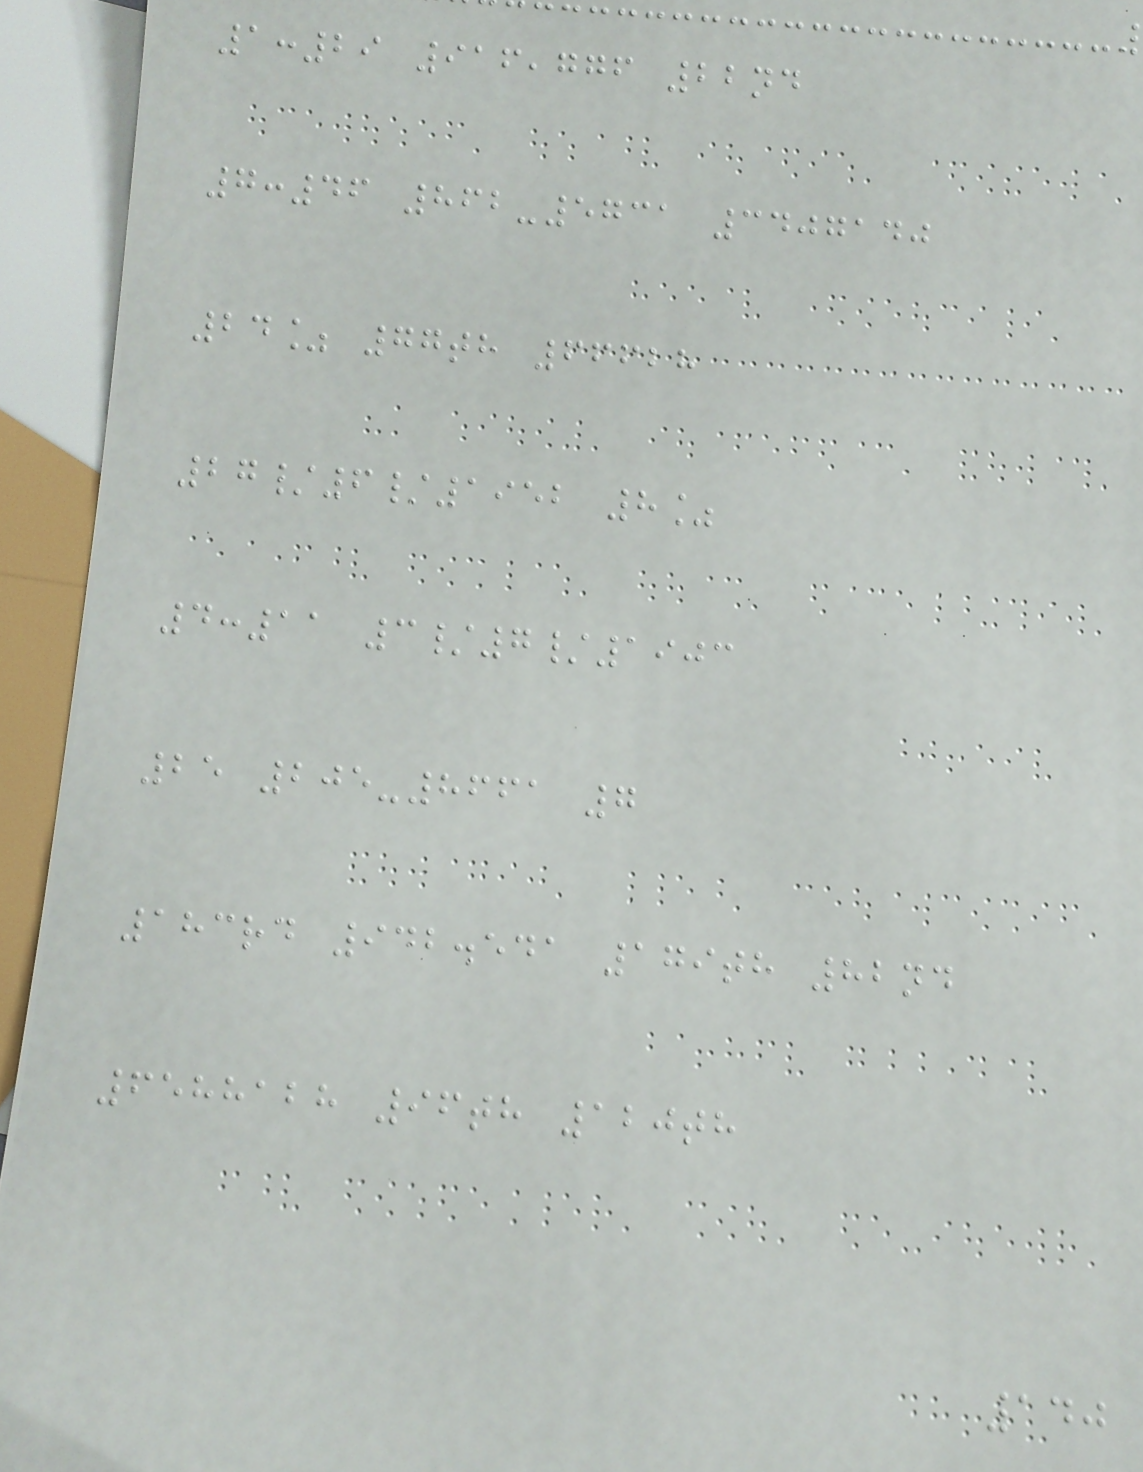1:29 916,776 22nd
7:46 862-5731 3407140
24% 77th 66628
27/6/1952 8%
4:11 3/7/1903
25 205-8661 7
183rd 942.541 179th 82nd
6588128 96th 120th
140
